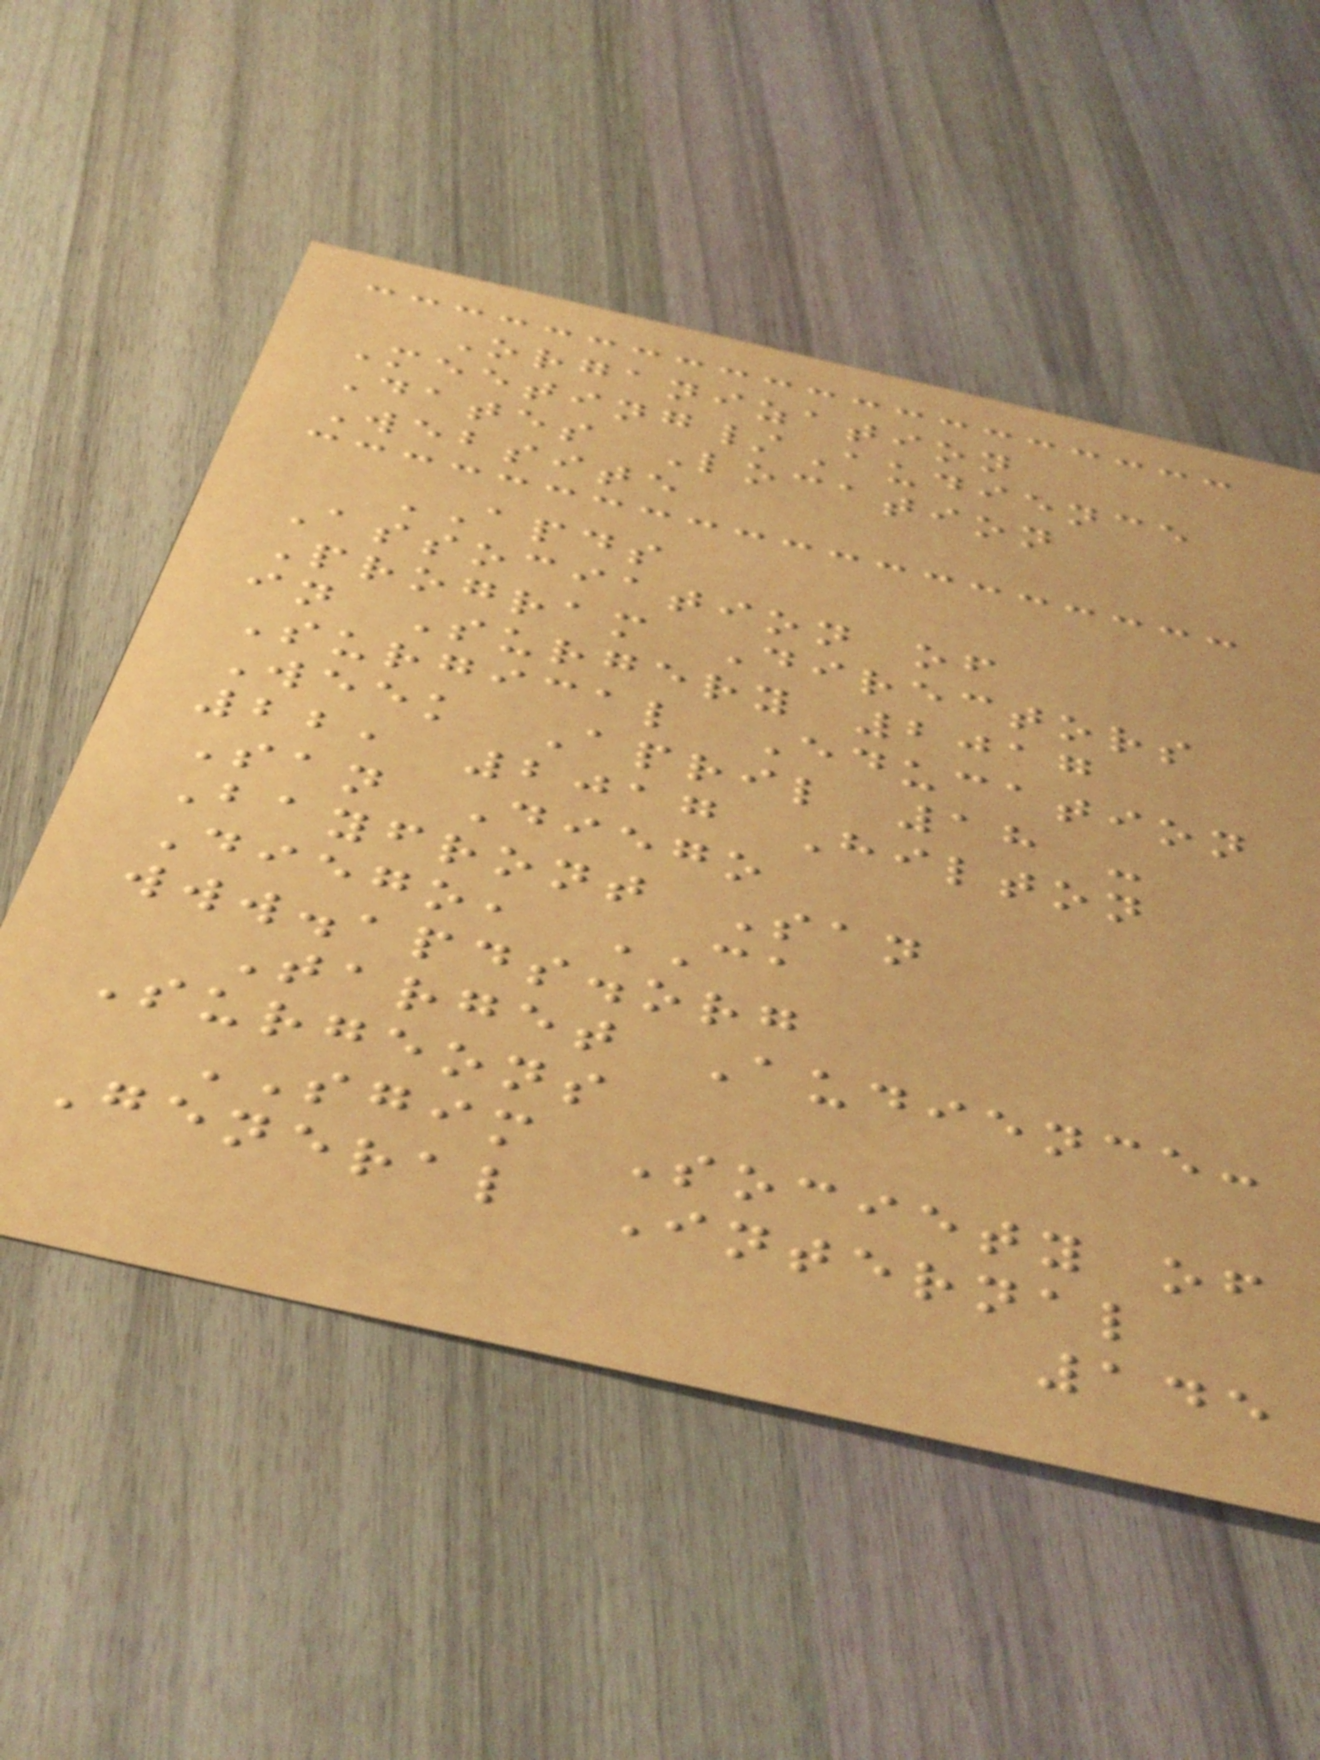Organization
Meeting/Audience
Dates Location
Website
APDS
Association of
Program Directors
in Surgery 2017
Surgical Education
Week April 18 -
22, 2017 Hilton
San Diego
Bayfront San
Diego, CA
www.apds.org
Target Audience:
Surgeons
SGIM Society of
General Internal
145
